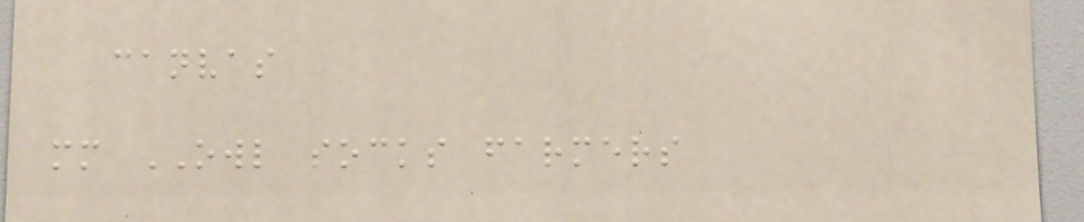canvas
mm OWL socks farmers
